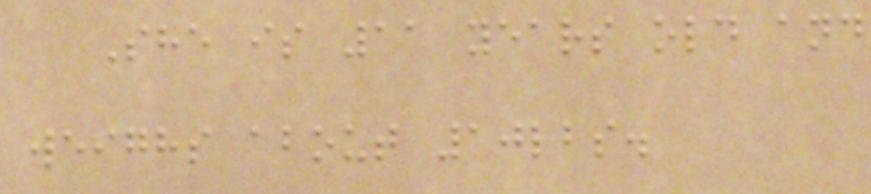She is 11 years old and
weighs about 10lbs.
